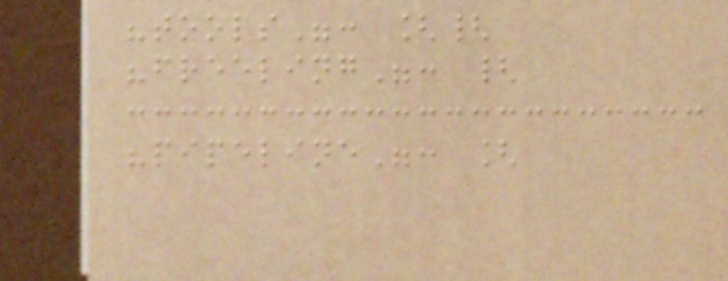"tools": [{
"freeling": {
"pipeline": [
